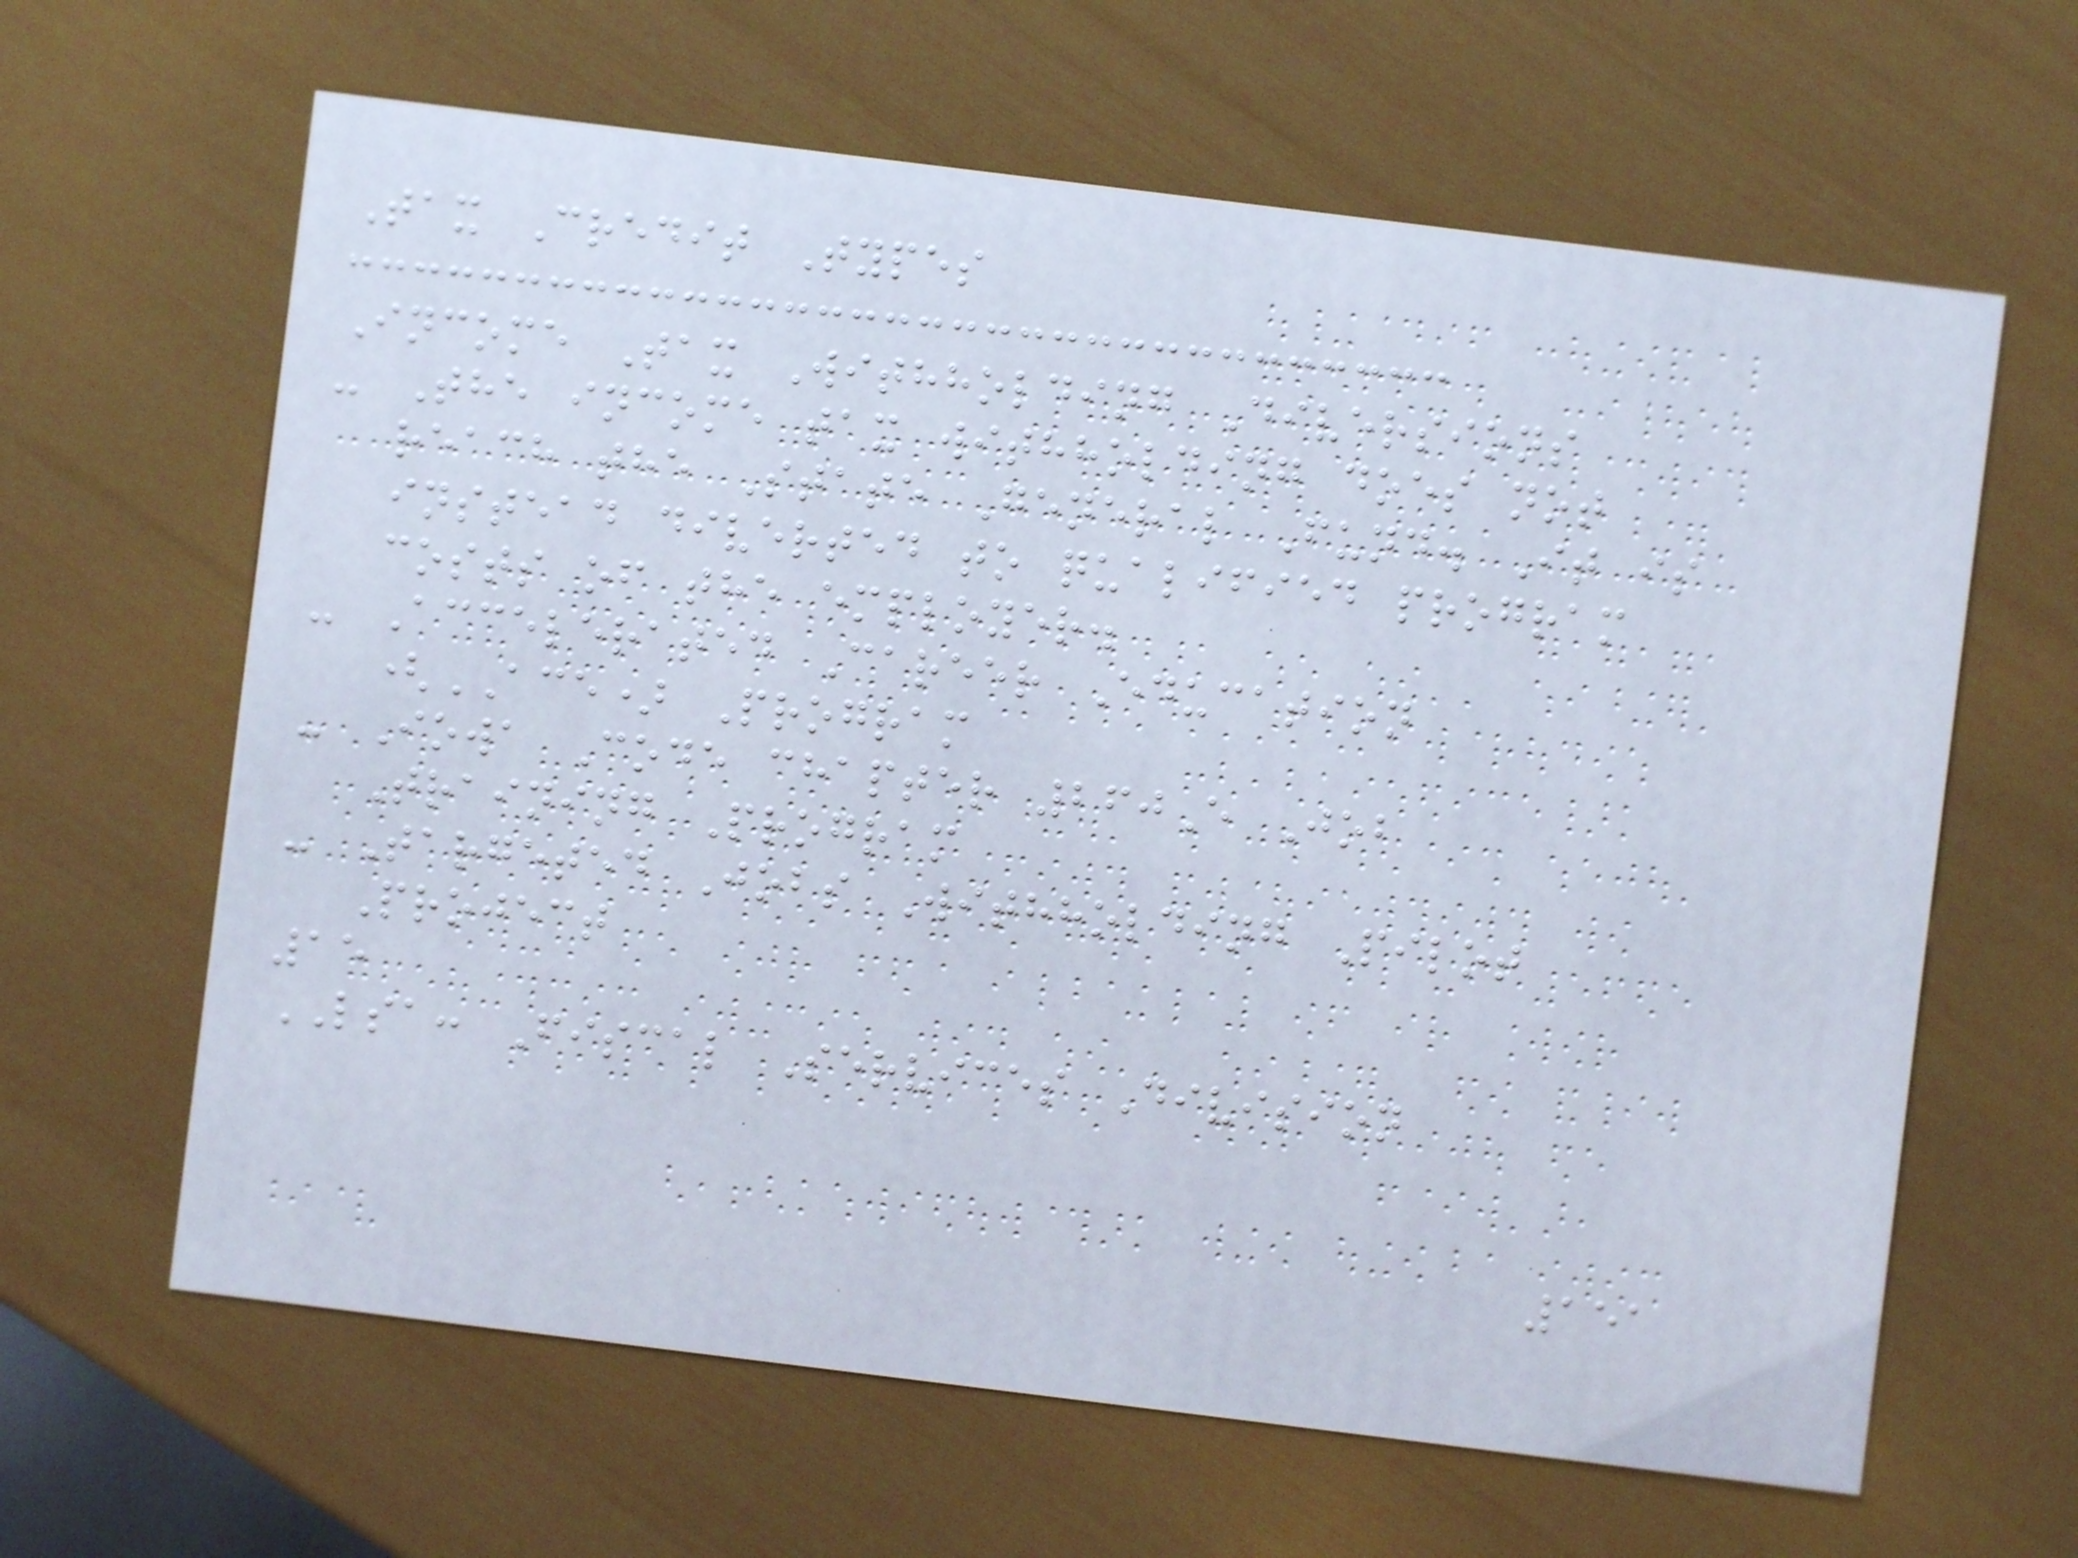Tax Credit Types
Income Tax Withholding Diversions
- The income tax withholding does not
reach the State General Fund. It is
instead diverted to qualified program
costs of the employer.
- Accelerated Career Education
(ACE) Program
- Iowa Code chapter 260E Job
Training Program
- Targeted Jobs Withholding Pilot
Project
15
LSA: Fiscal Services Division
151
